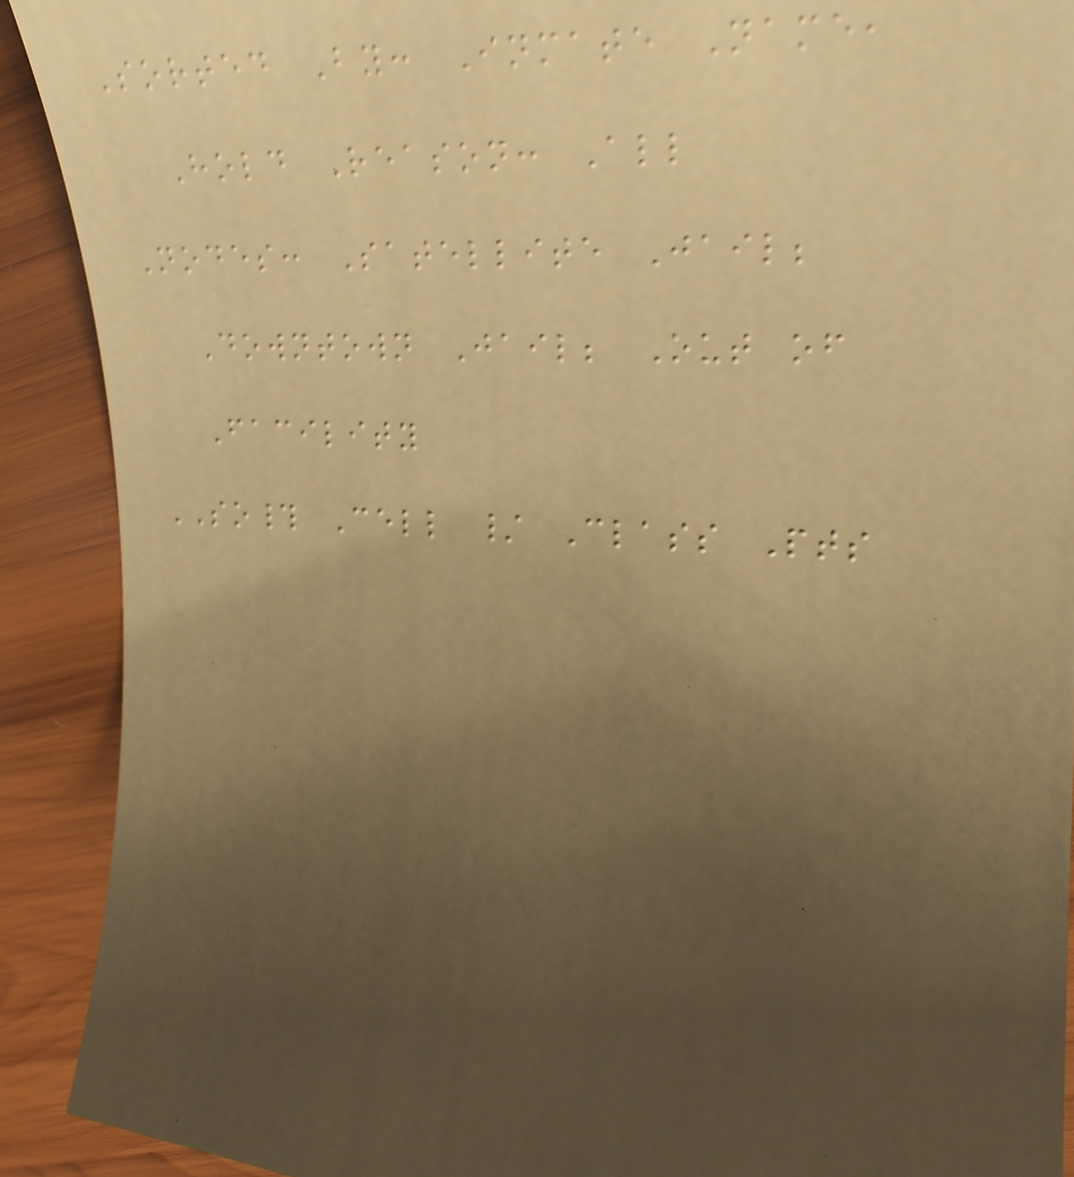Sorted By: Inmate Name,
Hold Reason: All
Nodes: Satellite Jail;
Downtown Jail; Out of
Facility
SO# Cell / Class Pts
